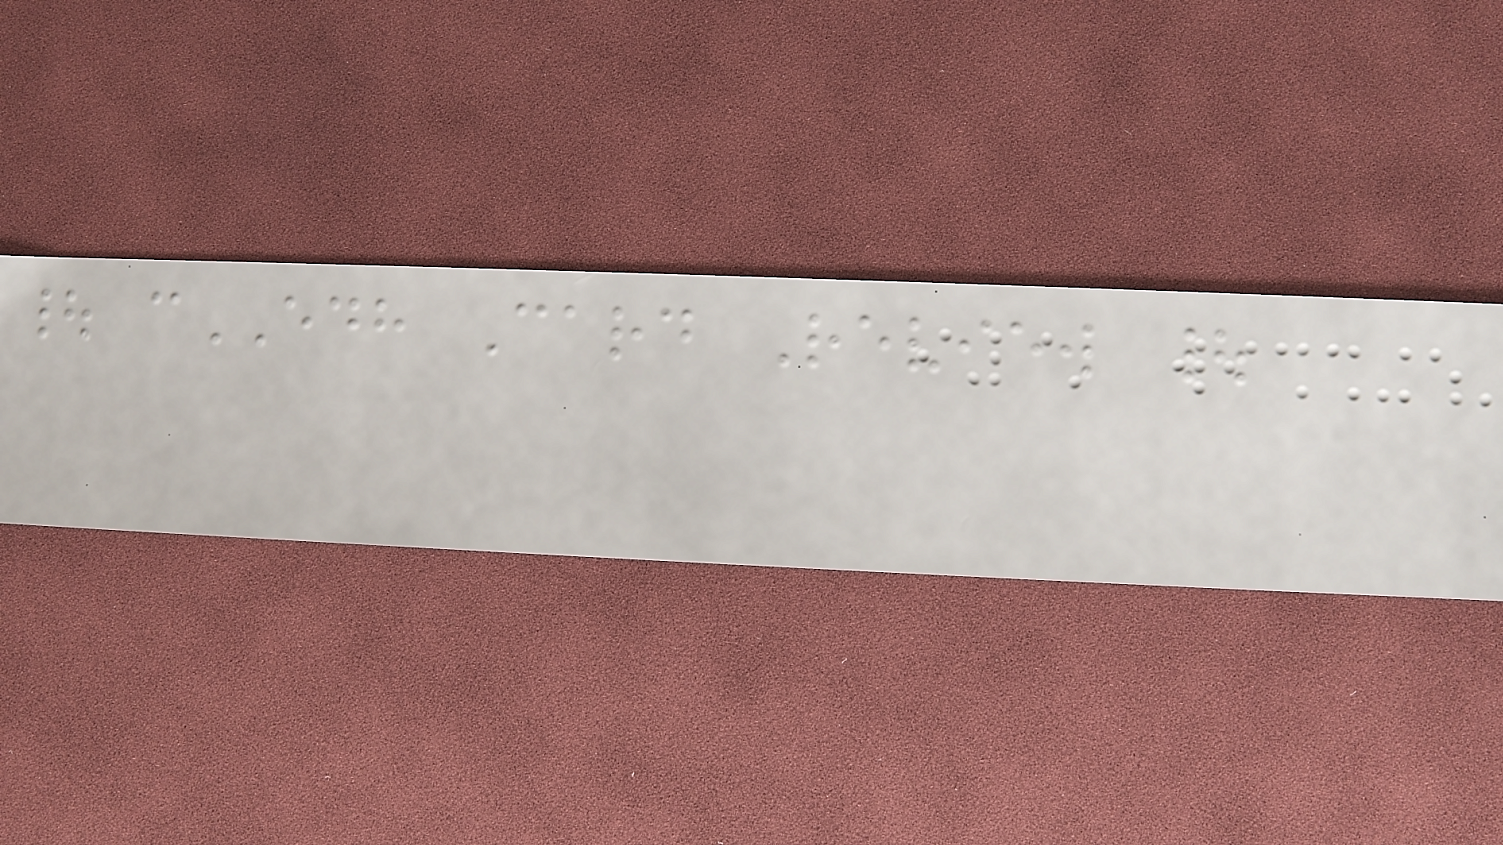| cEDH Card Review |
